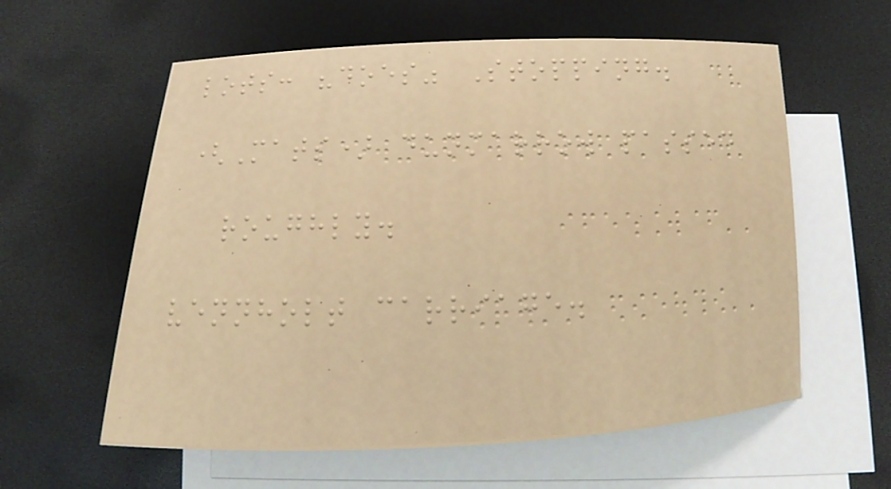lots: "does" Stopping.
(Mats) dunmarrow passed
roughly.
vennholt carriage.
